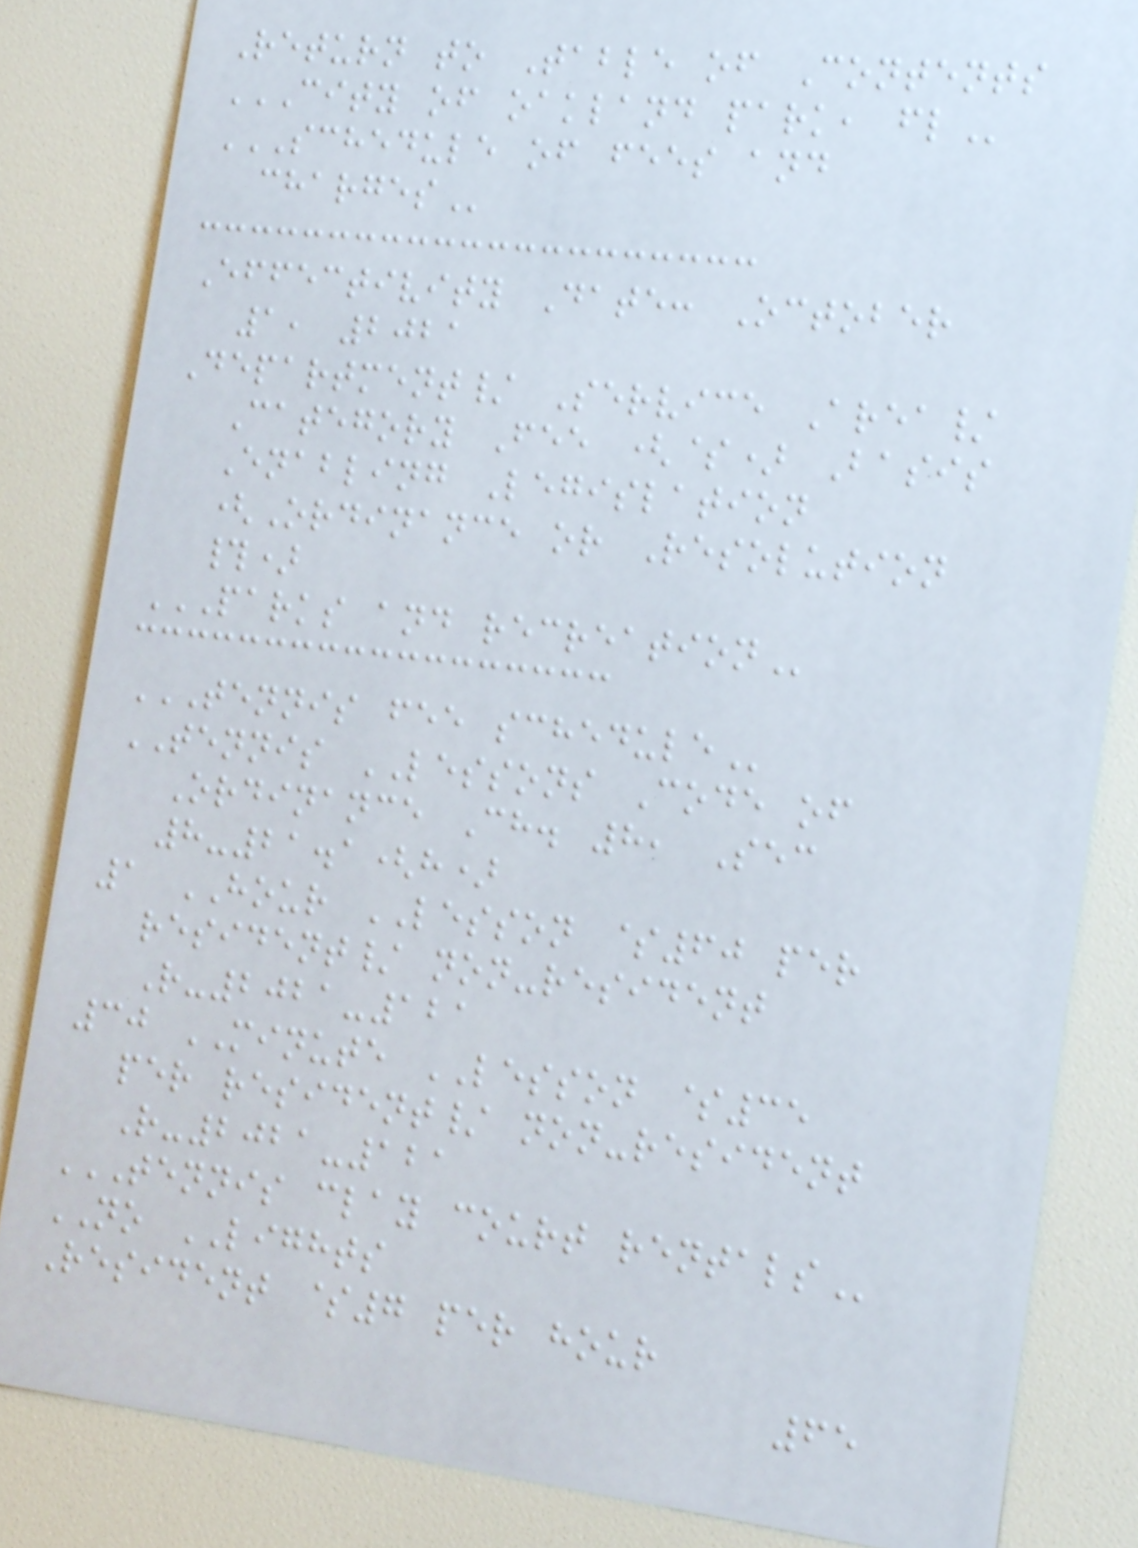Return to Table of Contents
CITY OF OAKLAND PARK, FL
SCHEDULE OF FEES AND
CHARGES
Effectivity Date: October
1, 2021
Department/ Service Area/
Category Fee ($) Basis
Enabling Legislation
(Ordinance or Resolution
#)
PARKS AND RECREATION
TENNIS FEE SCHEDULE
TENNIS LESSONS Code of
Ordinance Ch. 8, Sec
8-21.1(h)
1 HOUR LESSON $60 per
resident/ non-resident
R-2021-121
30 MINUTE LESSON $35
per resident/ non-resident
R-2021-121
TENNIS CLAY COURT RENTALS
NO LIGHTS
Resident $7 per hour
65
